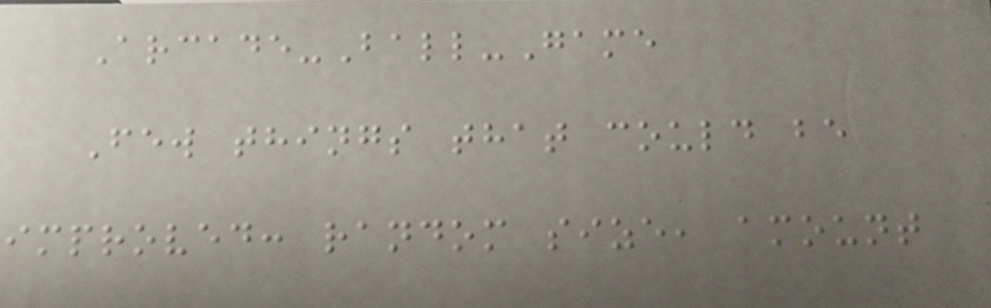Arcade-Ball-Game
Few things that could be
improved: random size, amount
